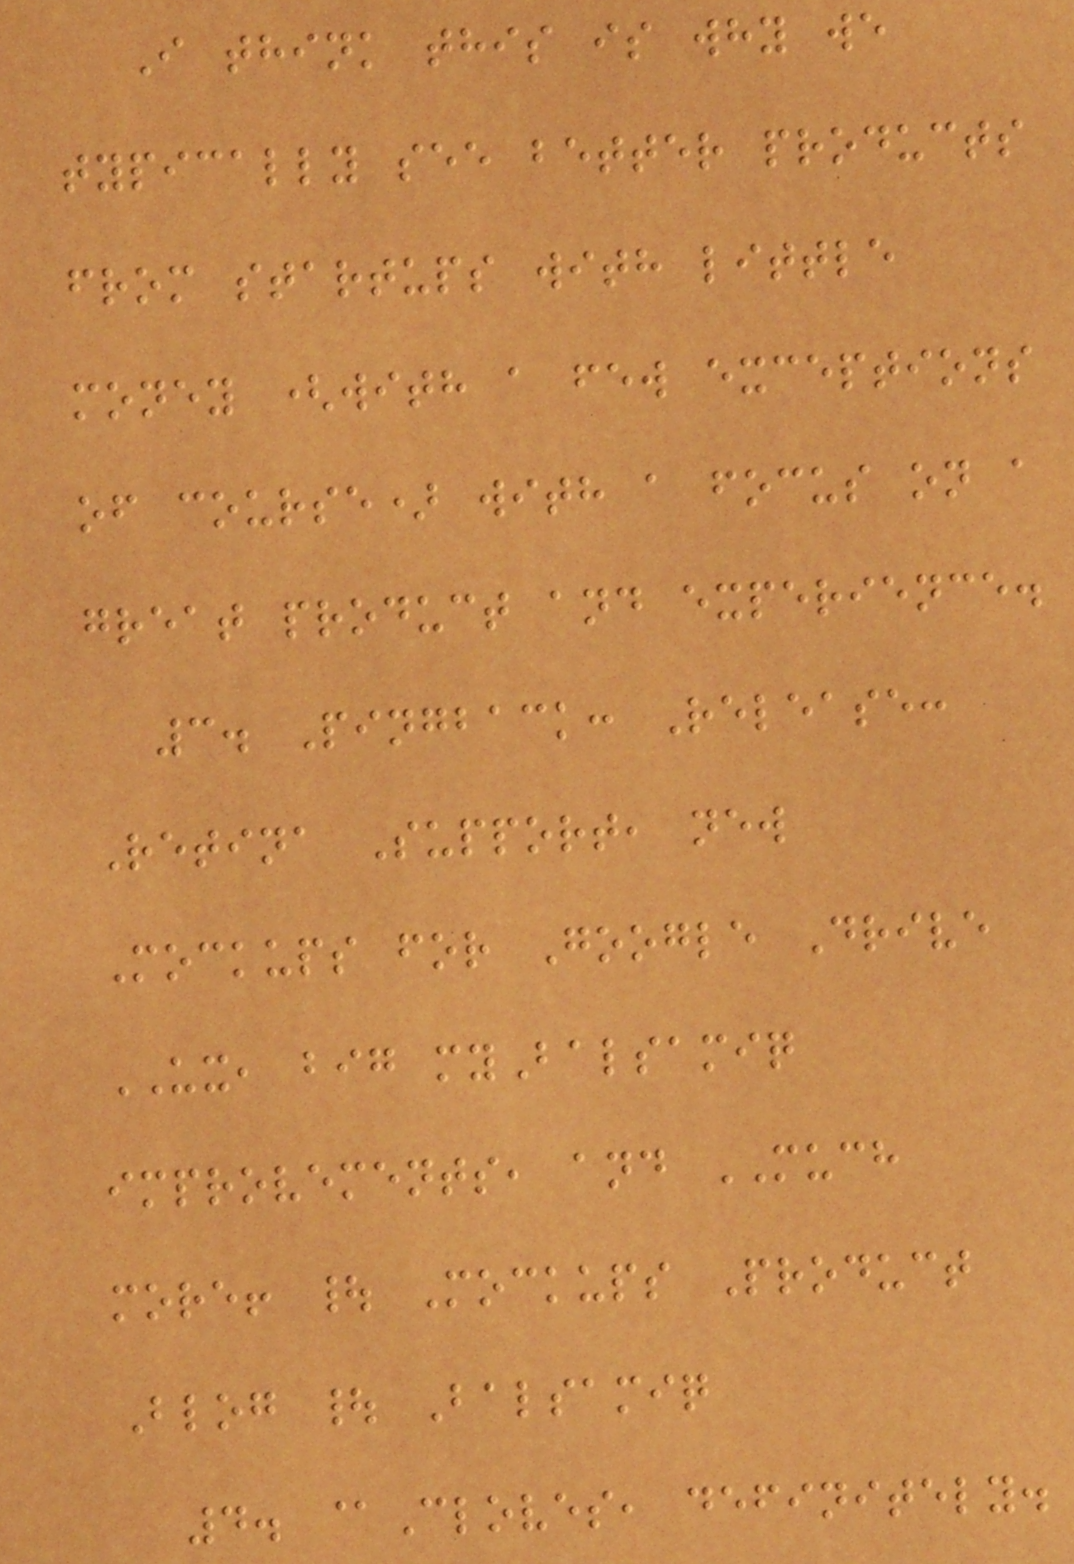I think this is why we
typically see better products
from startups with little
money (with a few exceptions
of course) with a focus on a
great product and experience.
3. Pingback: Release:
Retina Support, new
Mockups for Google Drive
UX, big myBalsamiq
improvements, and MUCH
more! | Mockups Product
Blog | Balsamiq
4. @Cloves, definitely.
